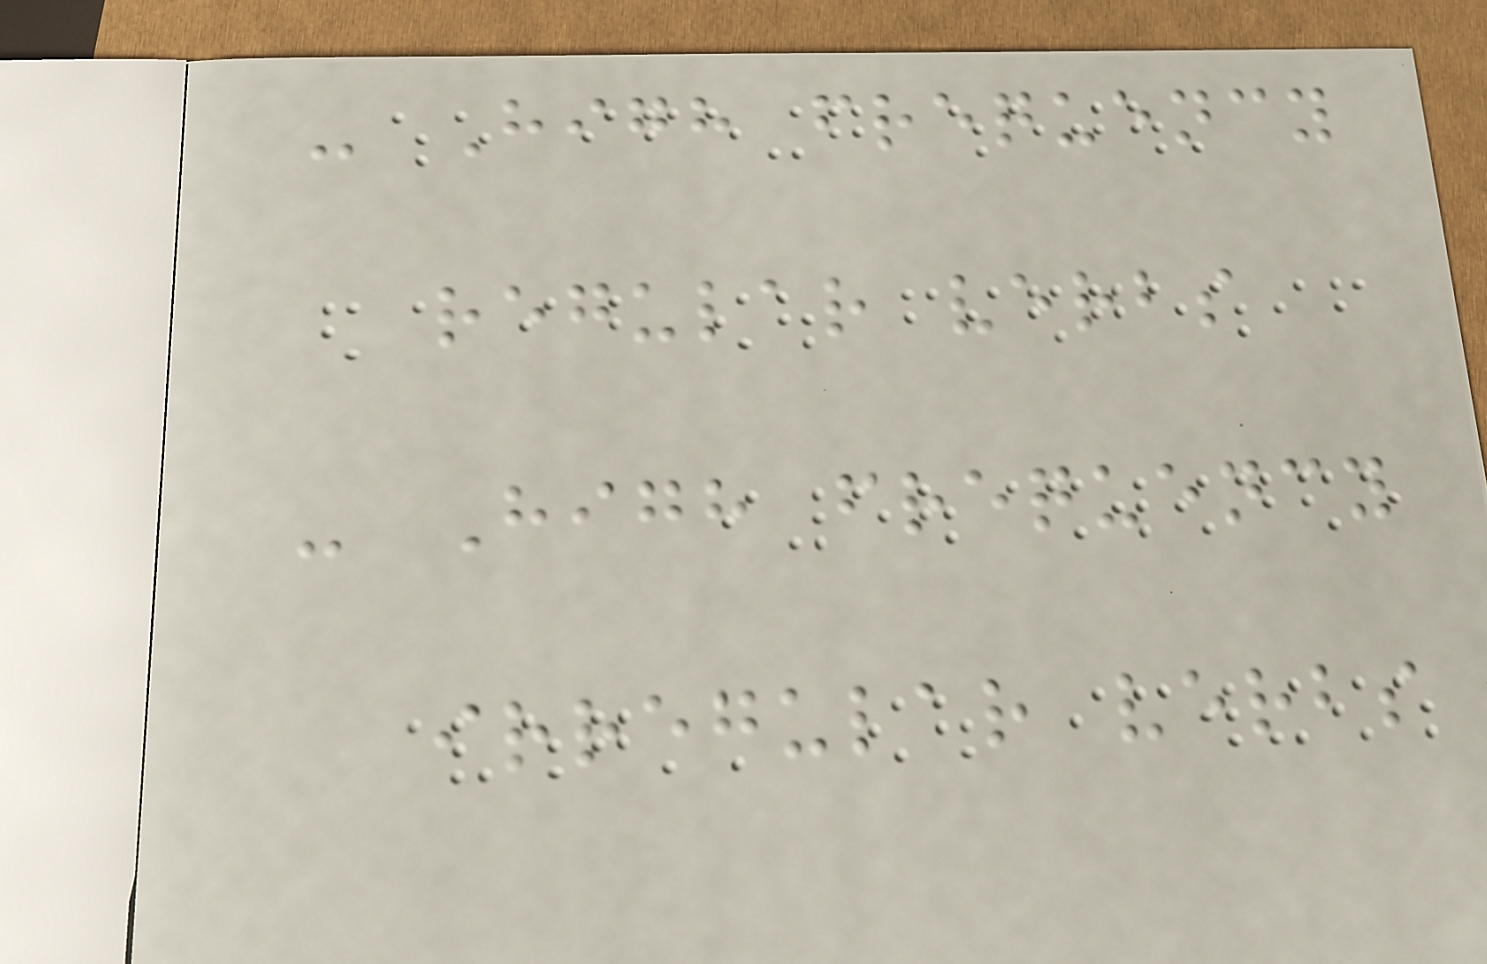- High frequency
regular verbs
- High frequency
irregular verbs
